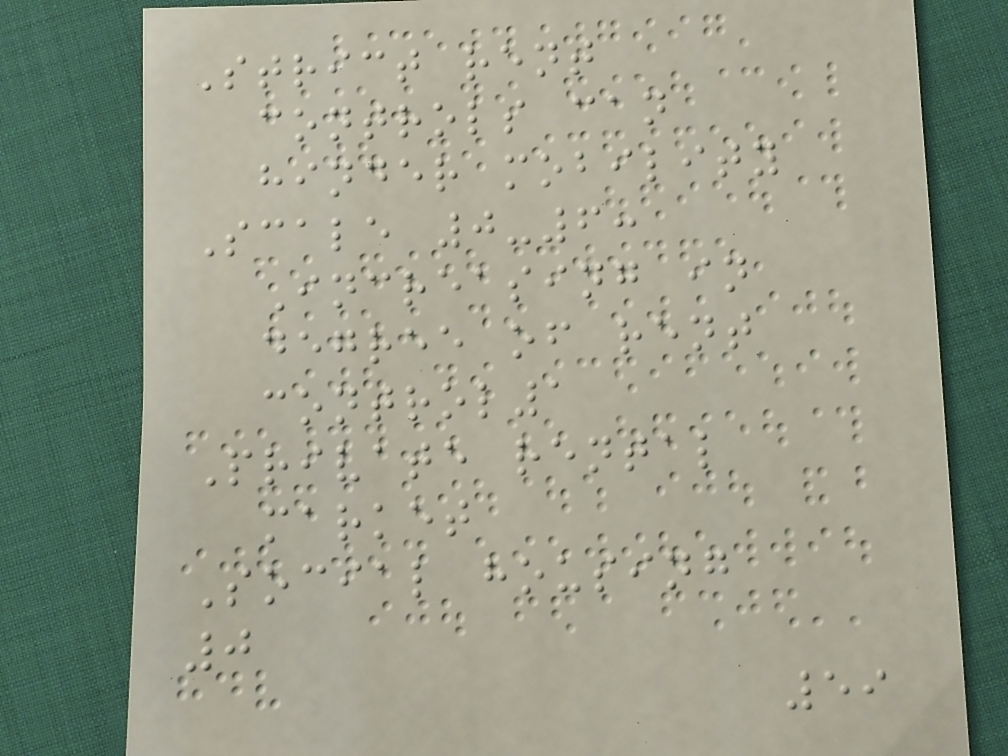Strict rent
controls can
hinder mobility
Scale 0-6:
Increasing in
degree of rent
control1
Private rental
market
Social housing
0
59
